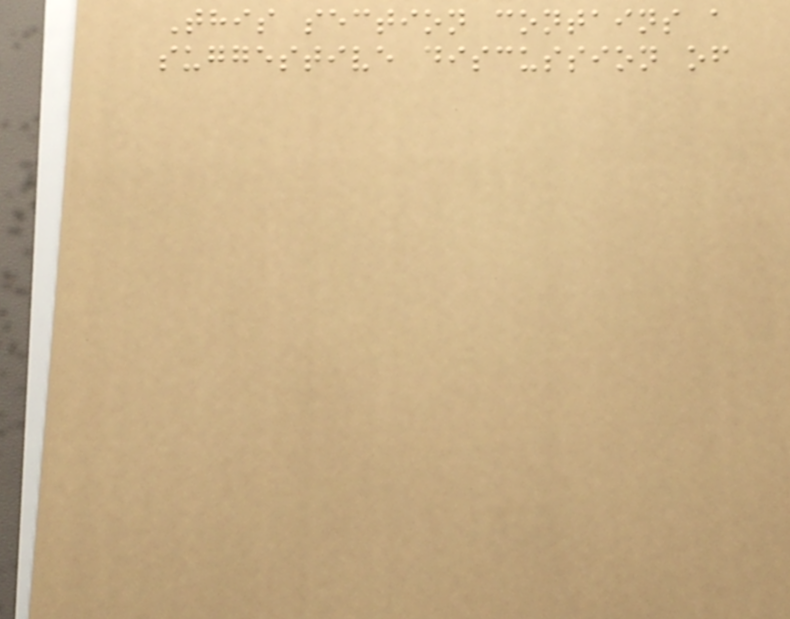This section contains a
suggestive discussion of
